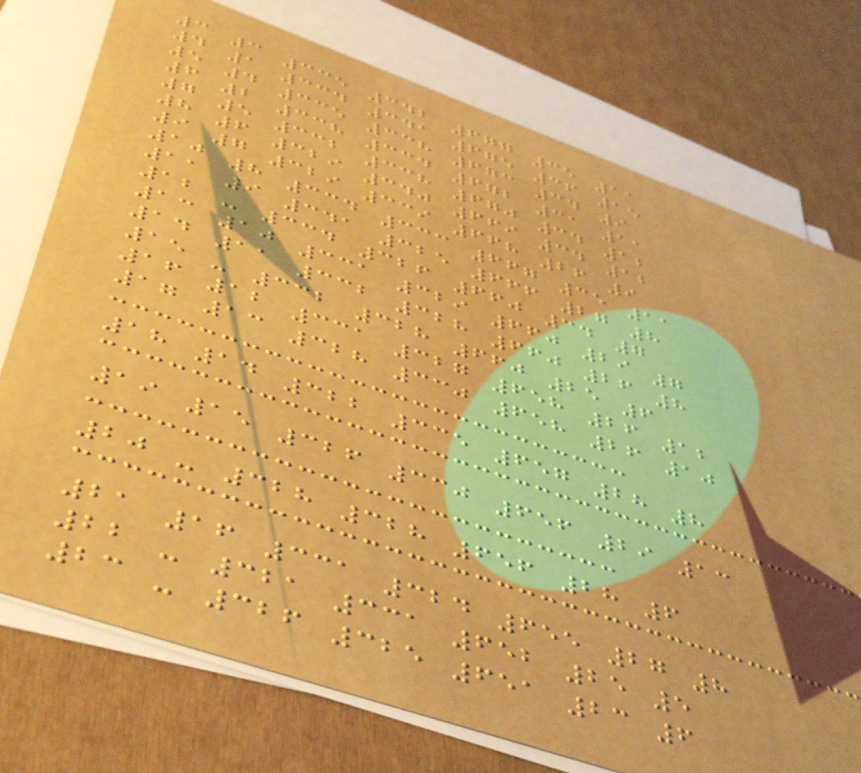3 3 335 342 677 35 11
4 1 334 341 675 36 15
5 4 335 338 673 34 9
6 2 338 334 672 31 11
7 5 332 338 670 34 12
8 6 329 340 669 34 12
9 7 329 339 668 26 9
10 8 334 333 667 35 11
11 9 341 325 666 27 8
12 - 334 326 660 34 7
13 10 331 329 660 29 7
14 11 332 328 660 26 8
15 - 332 328 660 25 6
16 12 331 327 658 26 12
17 13 328 330 658 26 10
18 14 322 335 657 28 8
19 15 326 330 656 29 13
20 - 328 328 656 28 6
21 16 331 324 655 27 8
22 - 321 331 652 25 5
23 - 326 325 651 23 6
